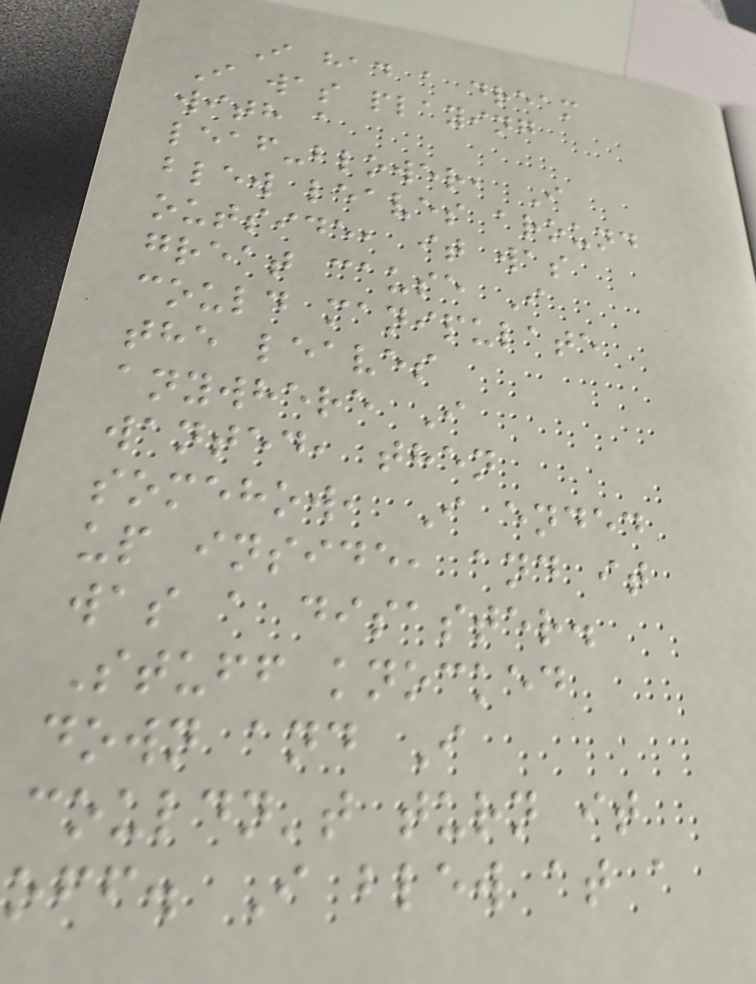I had a dream
I was playing
with a
leaf-blower, I
blew leaves around
outside, it was
great cause I
could manipulate
the leaves
anywhere I
wanted, then
somehow, I ended
up inside, and it
was a disaster.
Stuff knocked
down and I
couldn't turn it
off. I blew at a
